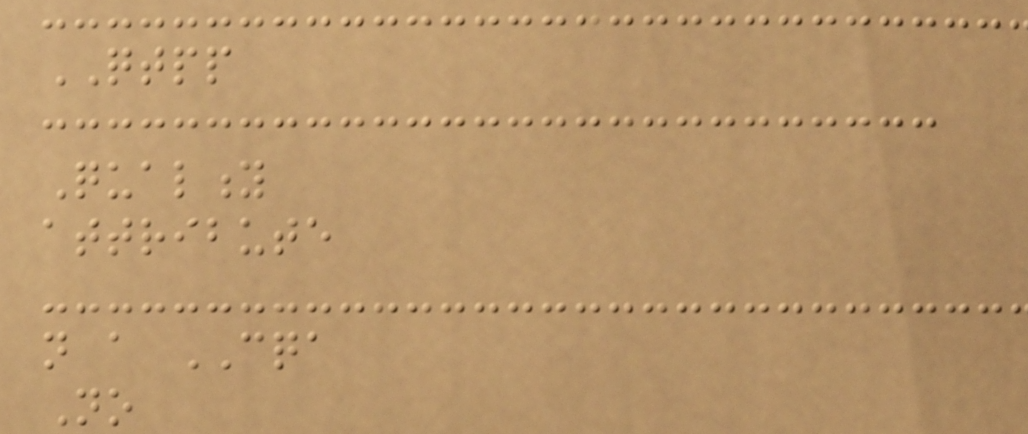QTPP
Quality
attribute
not a CQA
No
